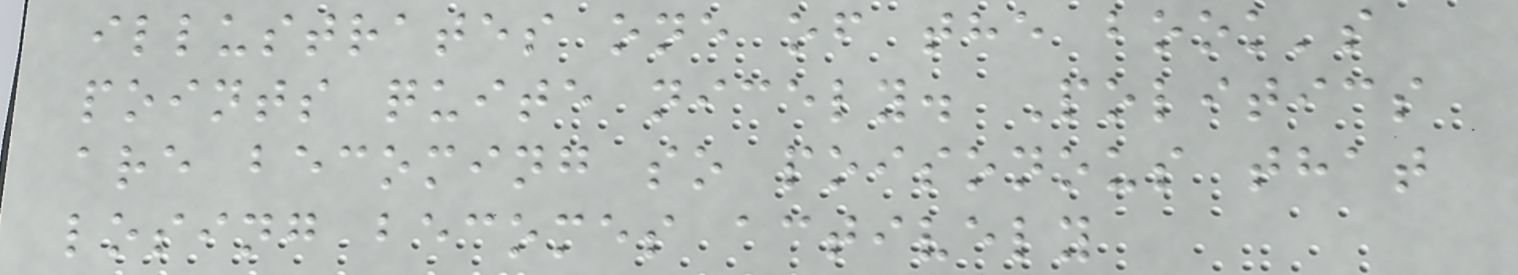illustrates one of the book's
points quite nicely. Politics
are becoming so poisonous that
losing becomes actively
